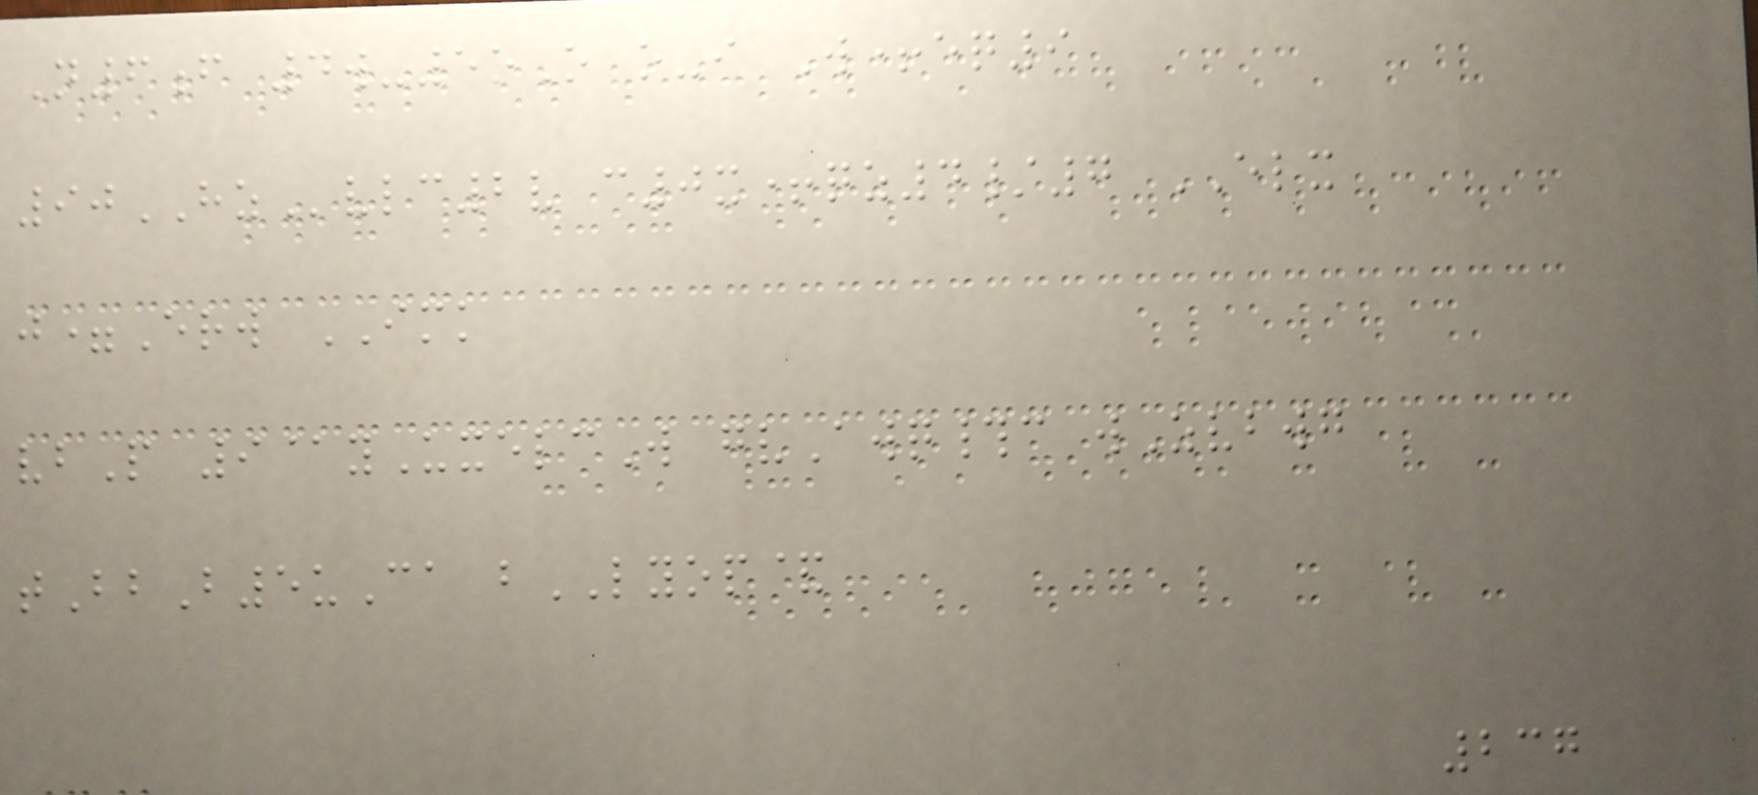N6f 4w-5oO o-i W+eq9
90HZvlc2v c0x+qz4/7 ELX
j=Erw IMK
vbP 9@yUxelcW gvAwq#c wZvbwg
tBbB5uCa bLYOP&
237
